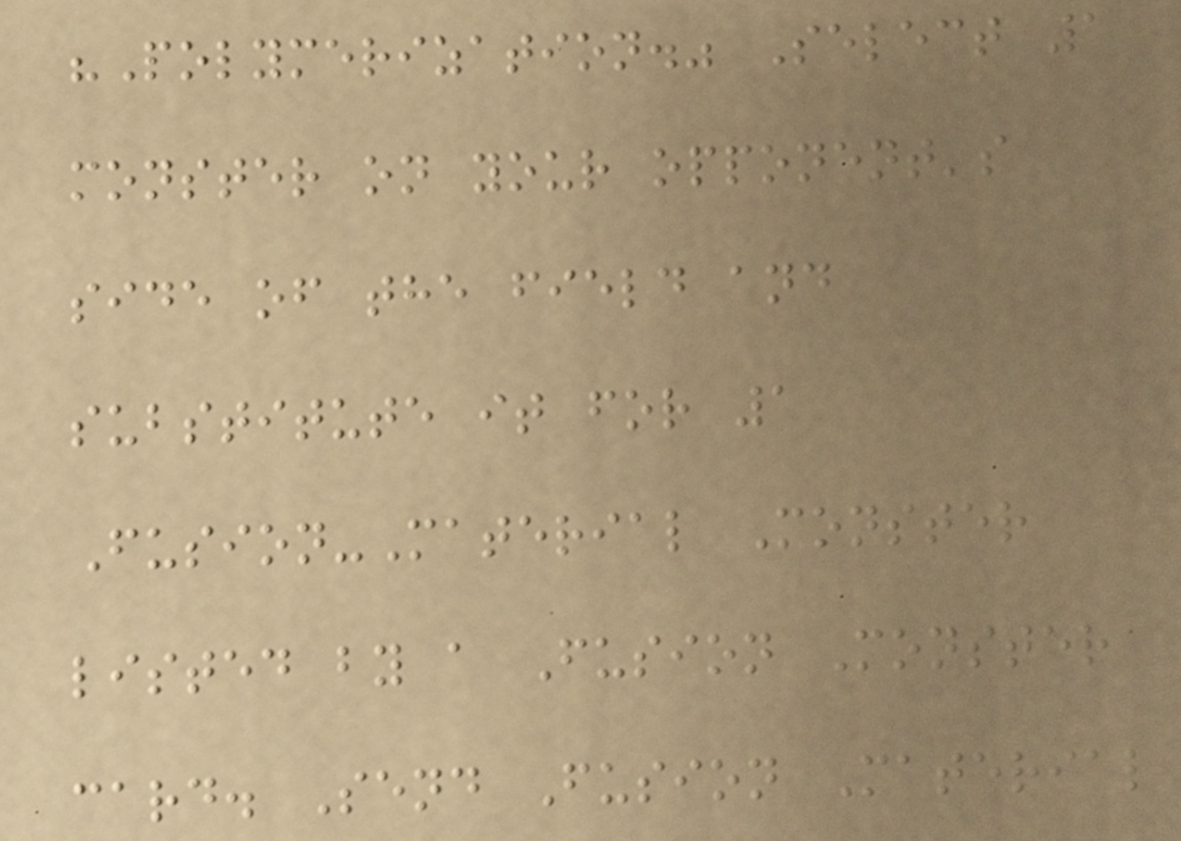"Polymerization." Select 1
monster on your opponent's
side of the field and
substitute it for 1
Fusion-Material Monster
listed by a Fusion Monster
card. Send Fusion Material
